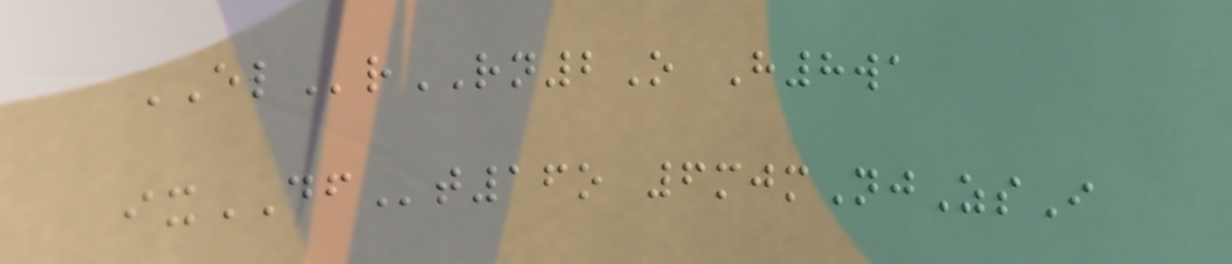ELrRN2O H8wa
ixDFt16o 6mjmNjZsI
